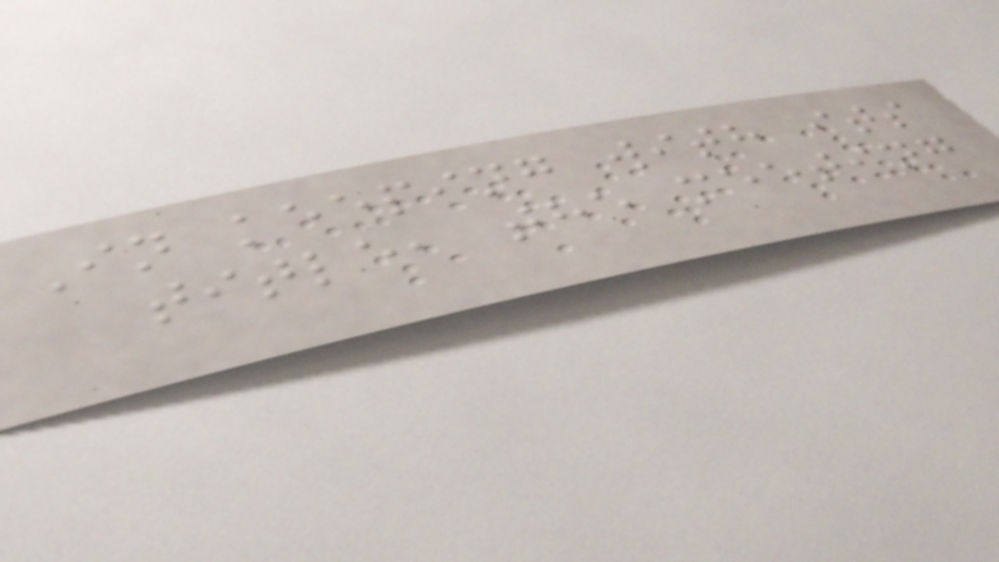In keeping with its
title, the meeting
